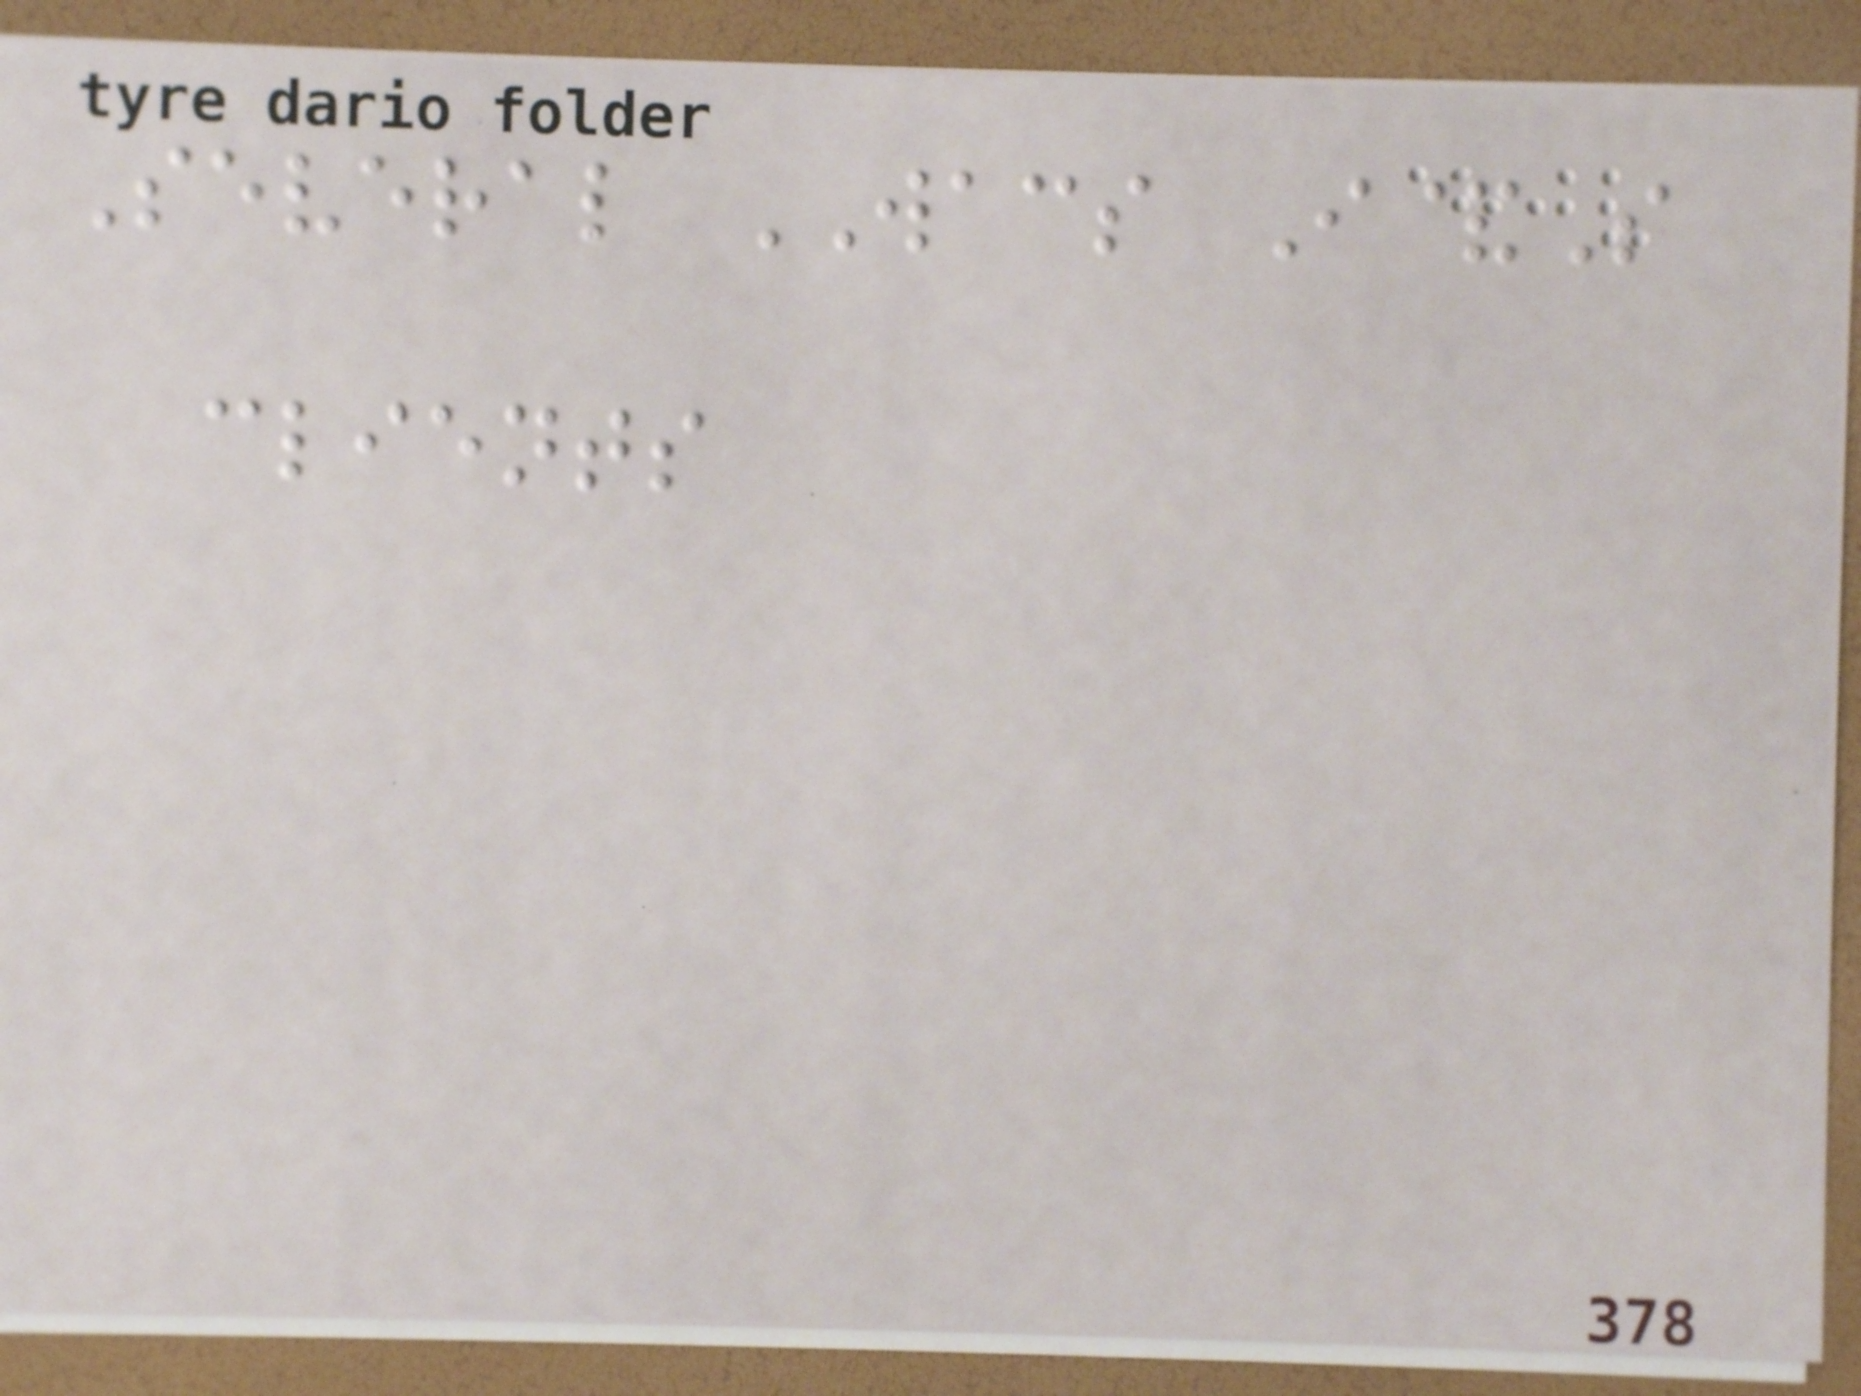Several WACS I&S
clients
